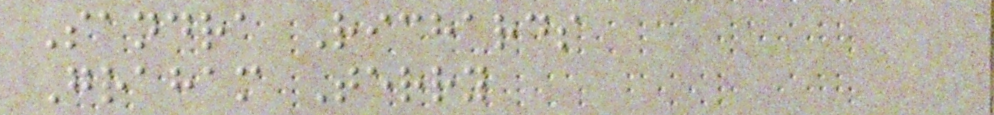Sandra Richards
Graham Terry
